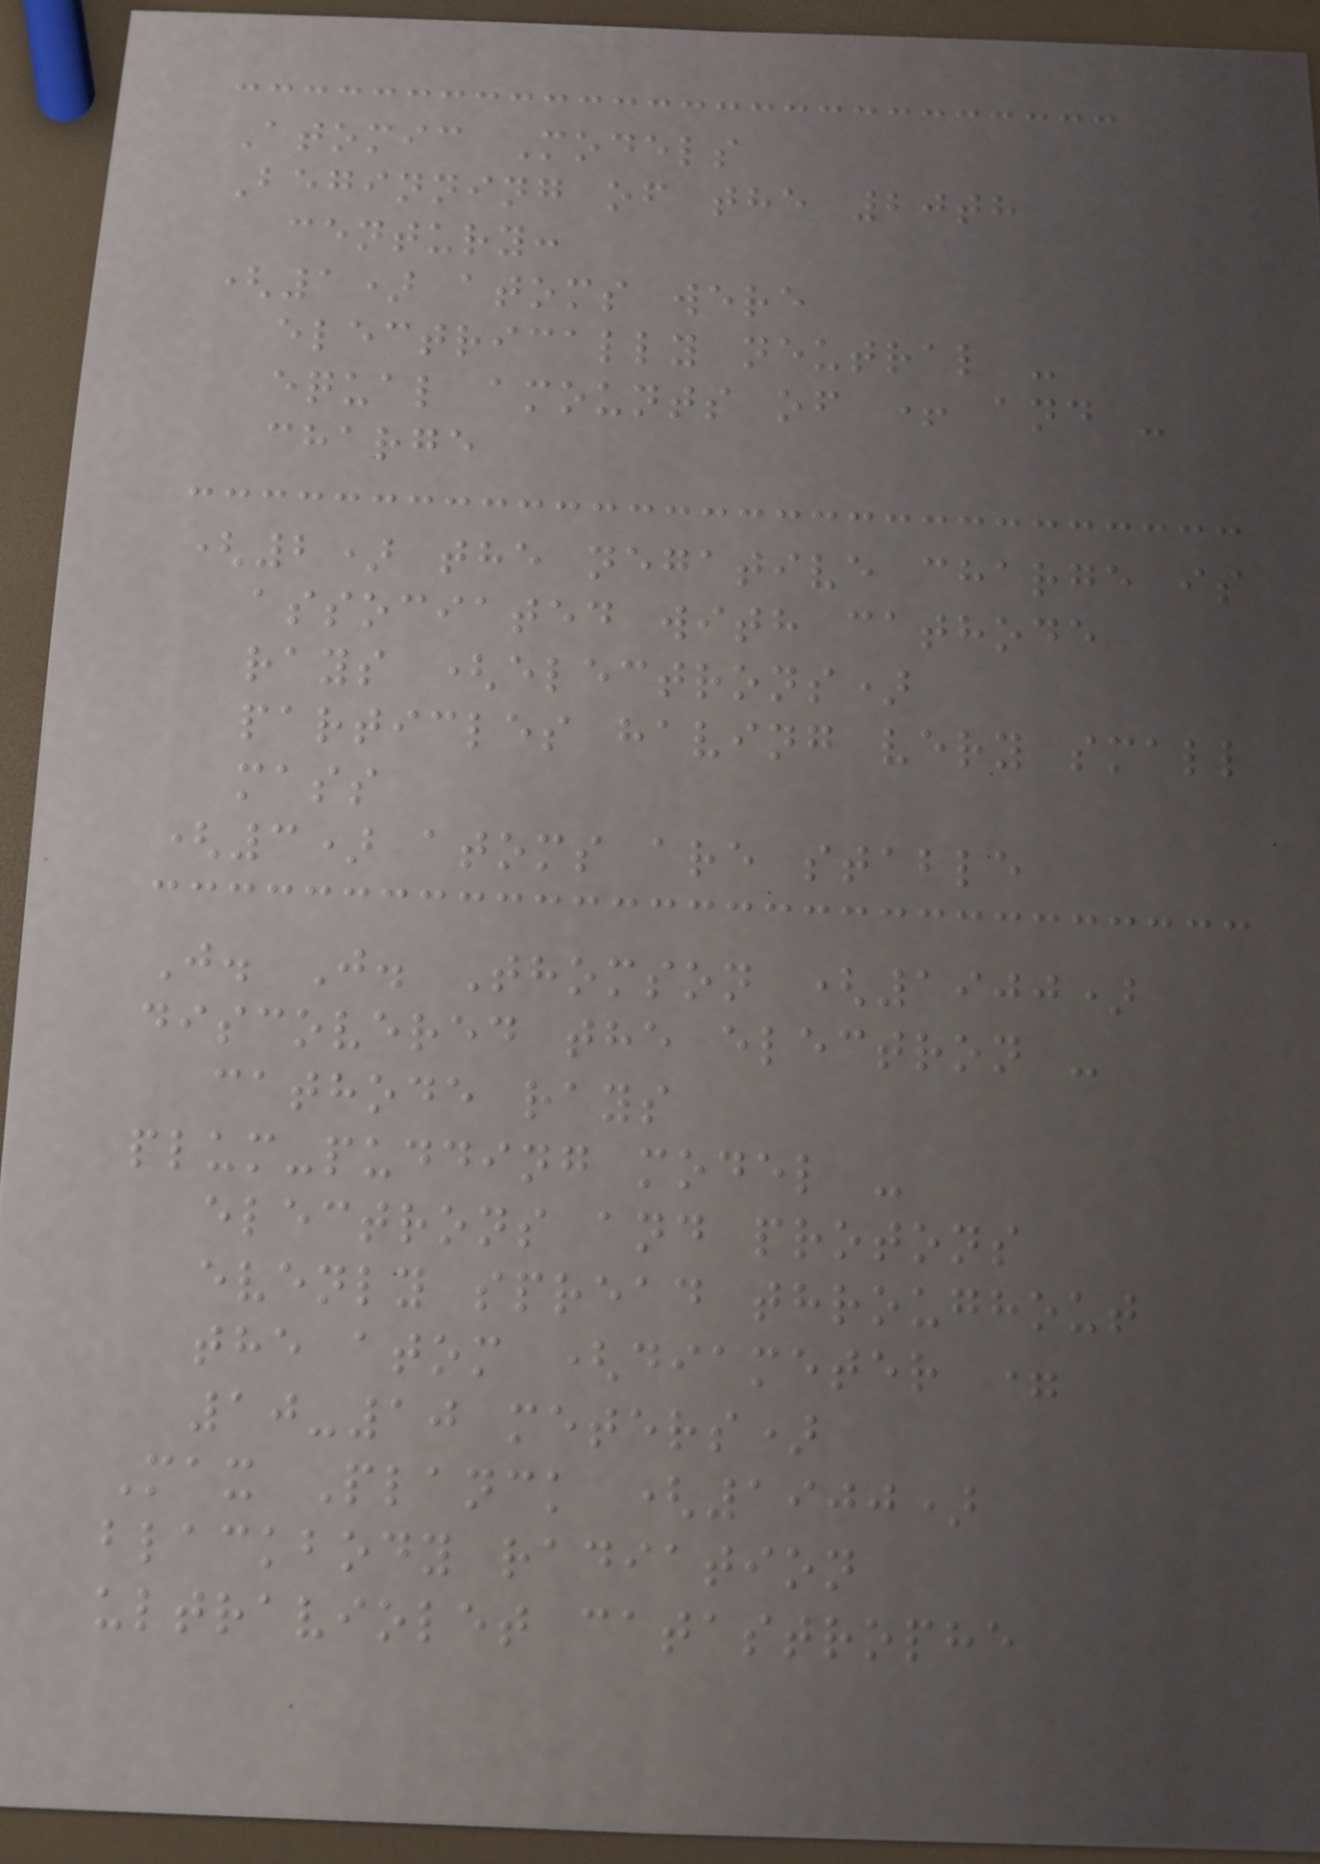Atomic Models
Beginning of the 20th
century:
(1) atoms were
electrically neutral -
equal amounts of + and -
charge
(2) the negative charge is
associated with cathode
rays (electrons)
particles having very small
mass
(3) atoms are stable
J. J. Thomson (1900)
discovered the electron -
cathode rays
plum-pudding model -
electrons and protons
evenly spread throughout
the atom (diameter =
10-10 meters)
Max Planck (1900)
blackbody radiation
ultraviolet catastrophe
